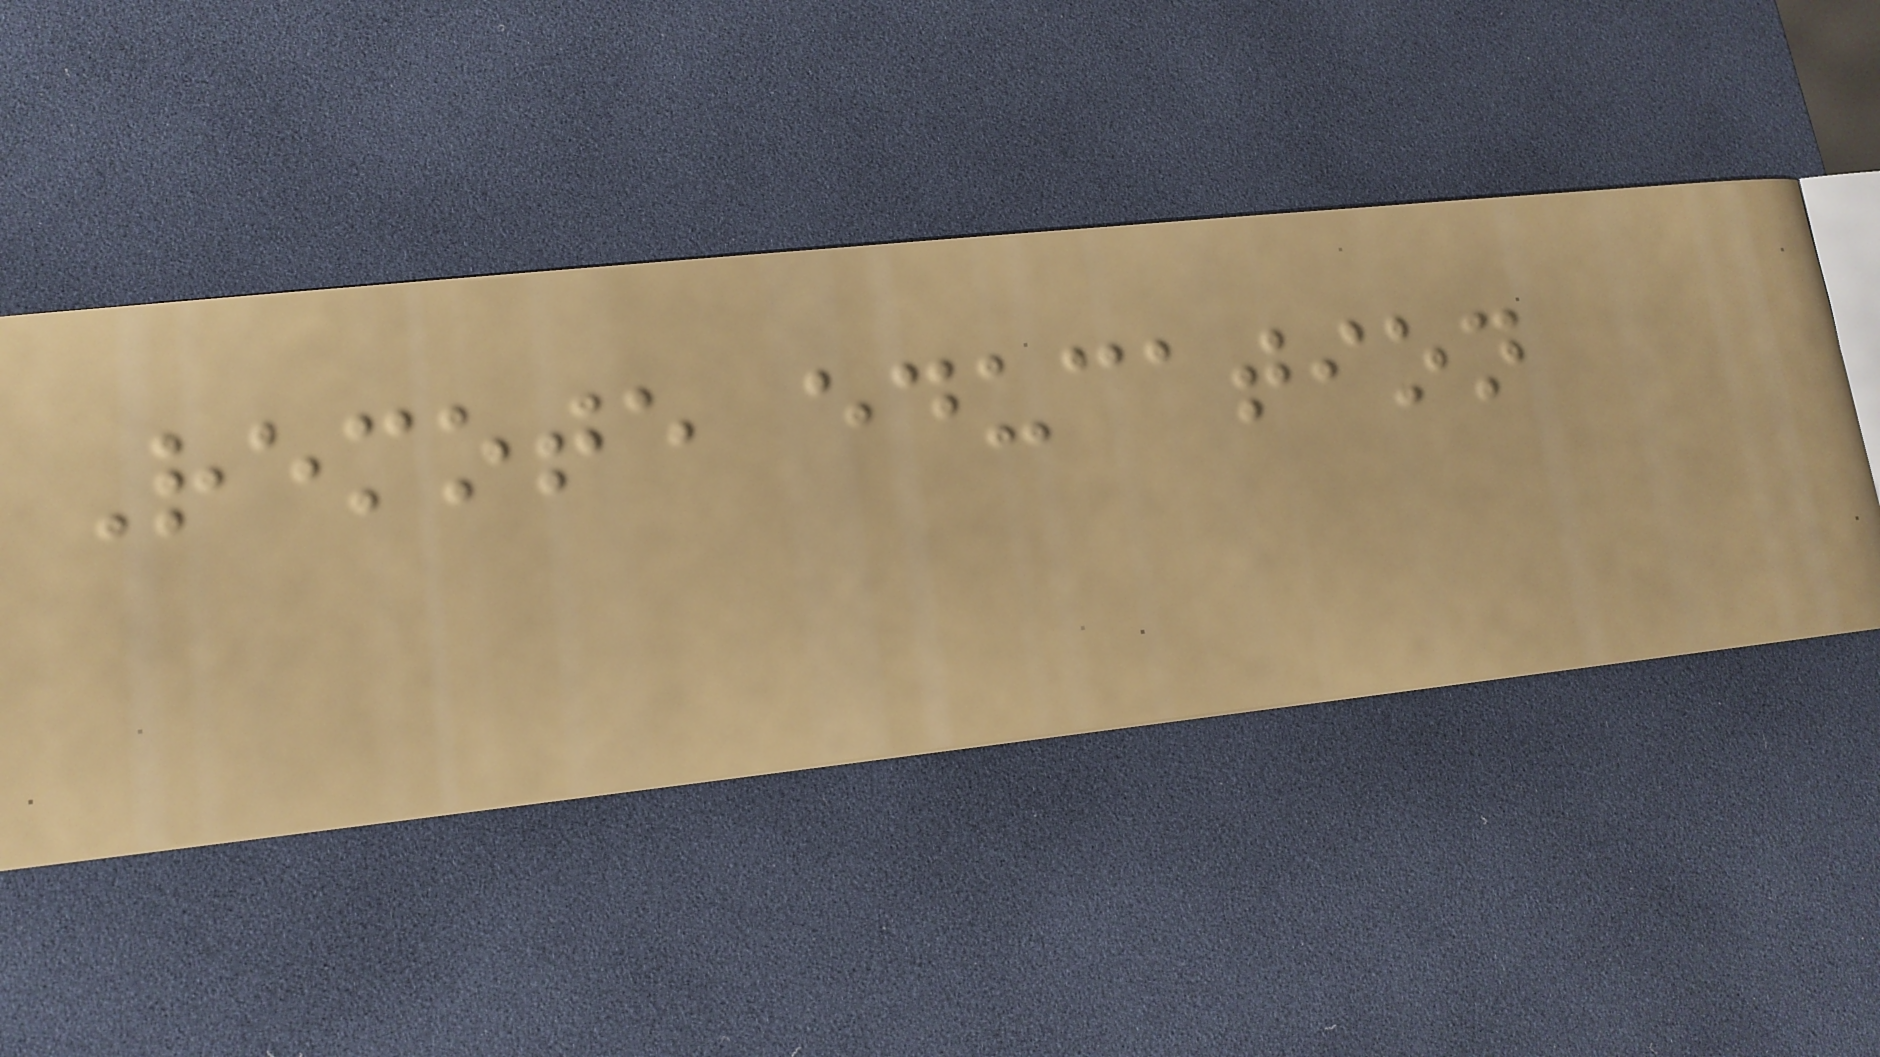Remote education
